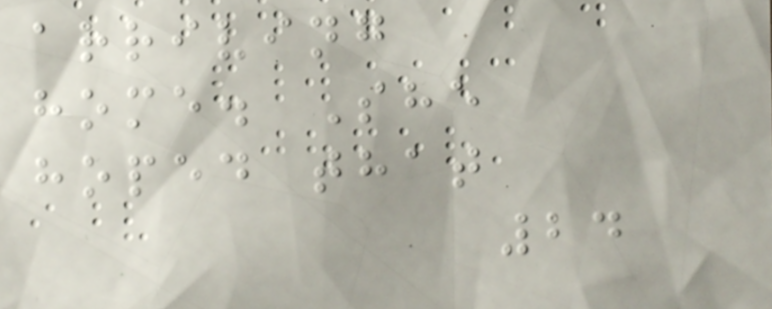arriving
home. She
hoped that
24
